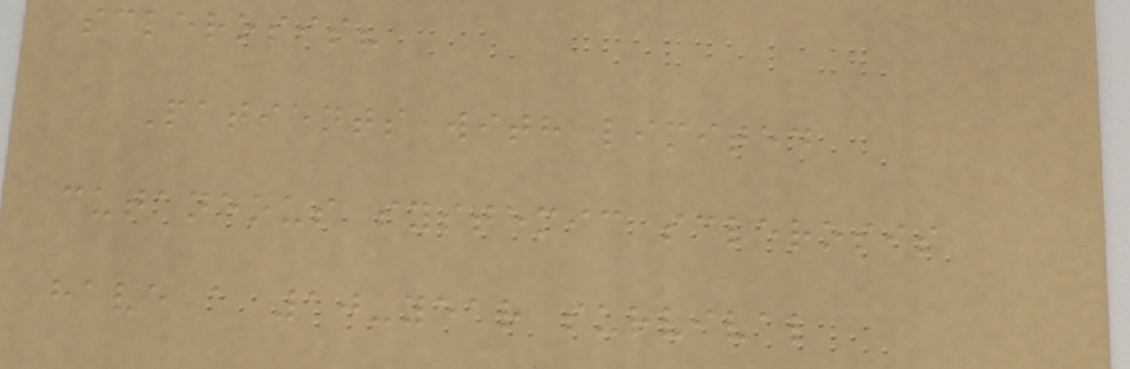sclerosis?
Patients with limited
cutaneous systemic sclerosis
have a 10-year survival
